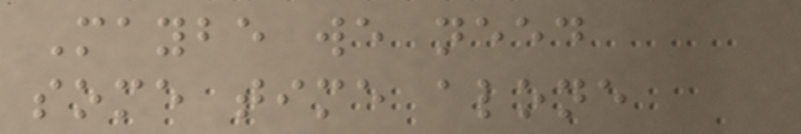Maybe we need
some time alone
